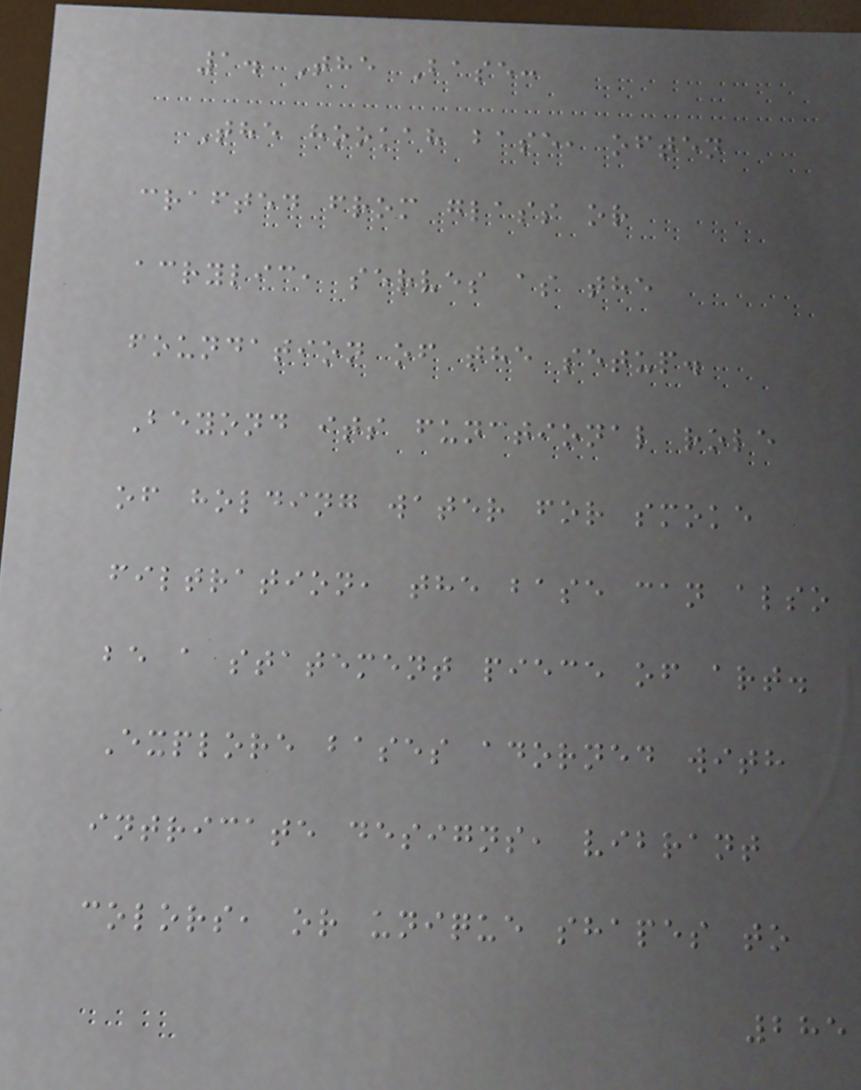1. The Base:
The hookah base, often
crafted from glass or
acrylic, serves as the
foundation of the setup.
Beyond its functional role
of holding water for smoke
filtration, the base can also
be a statement piece of art.
Explore bases adorned with
intricate designs, vibrant
colors, or unique shapes to
285
